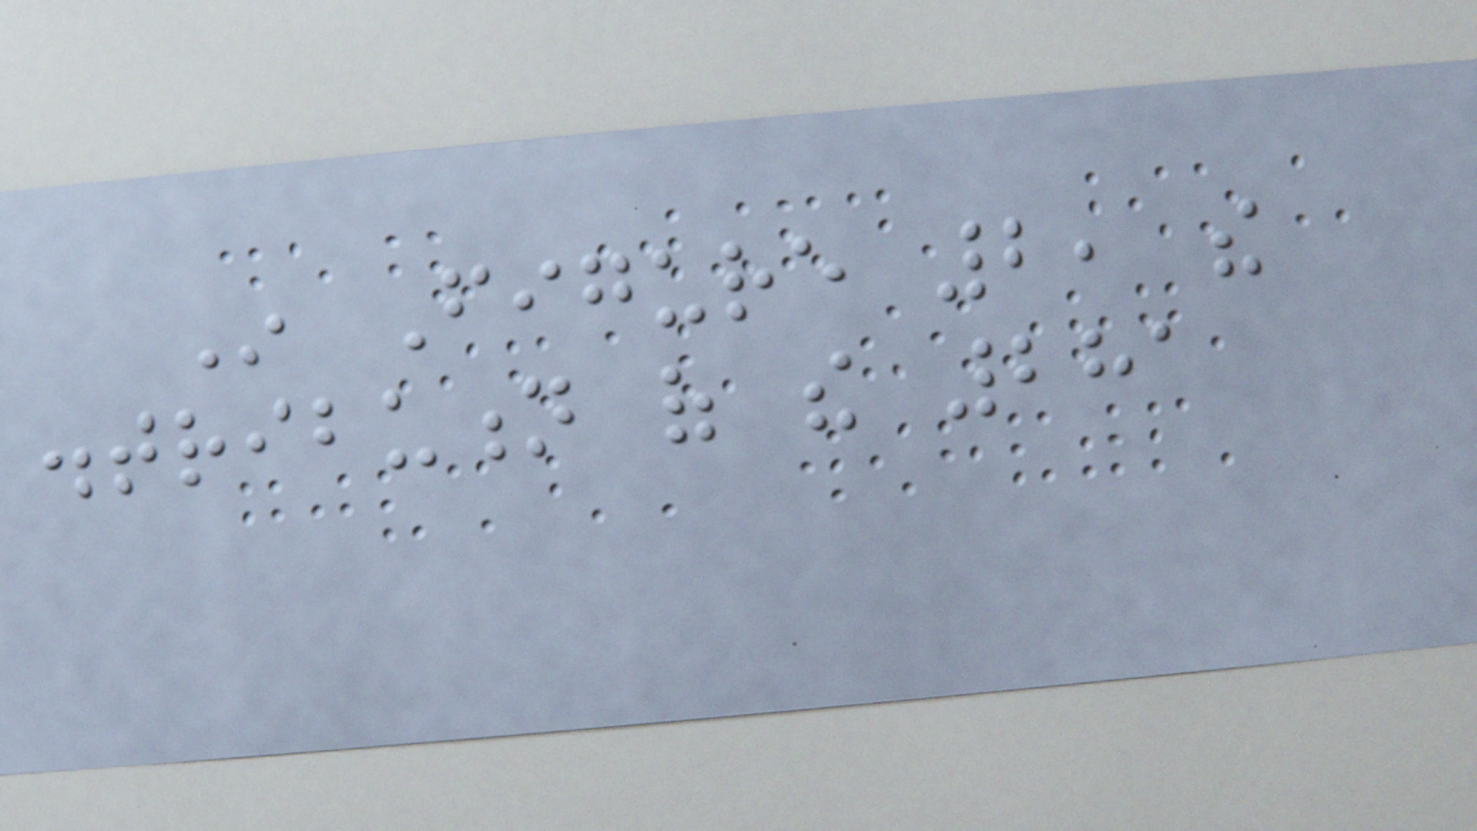In Figure 2, the
distribution of the 281
